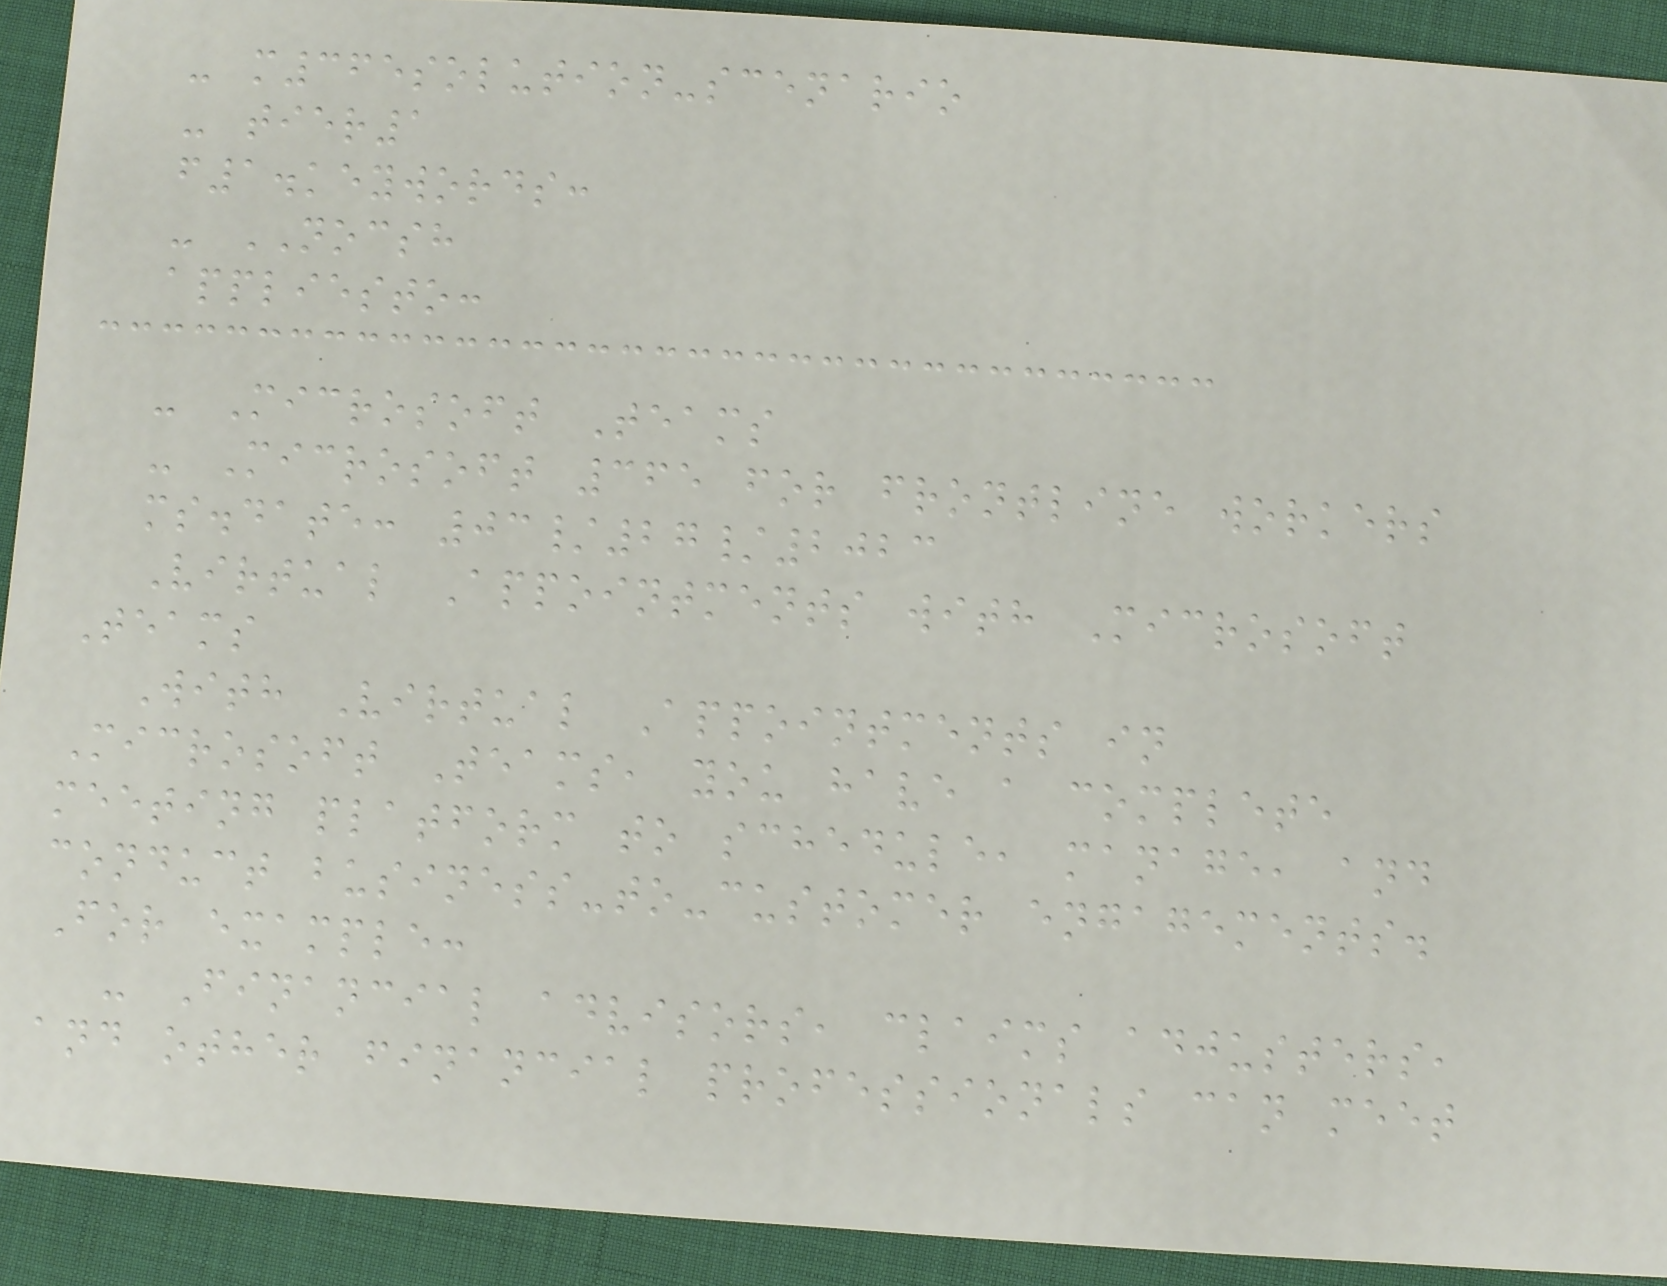- m365solution-scenario
- tier1
f1.keywords:
- NOCSH
appliesto:
- Microsoft Teams
- Microsoft 365 for frontline workers
ms.date: 03/27/2023
Virtual Appointments with Microsoft
Teams
With Virtual Appointments in
Microsoft Teams, you have a complete
meeting platform to schedule, manage, and
conduct business-to-customer engagements.
For example:
- Financial advisors, claims adjusters,
and other financial professionals can meet
